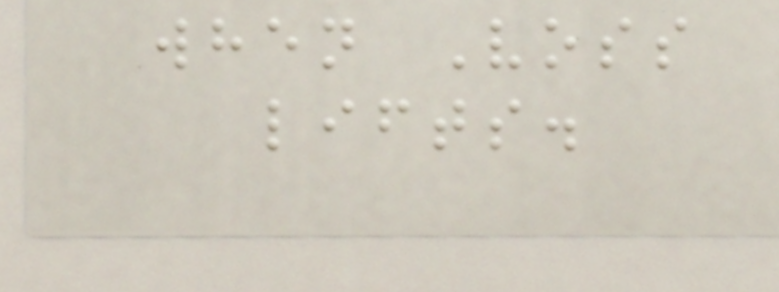when Voss
lifts.
